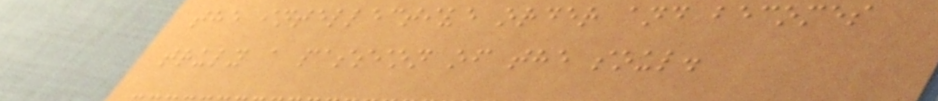the intellective order and becomes
truly a passion of the soul.
